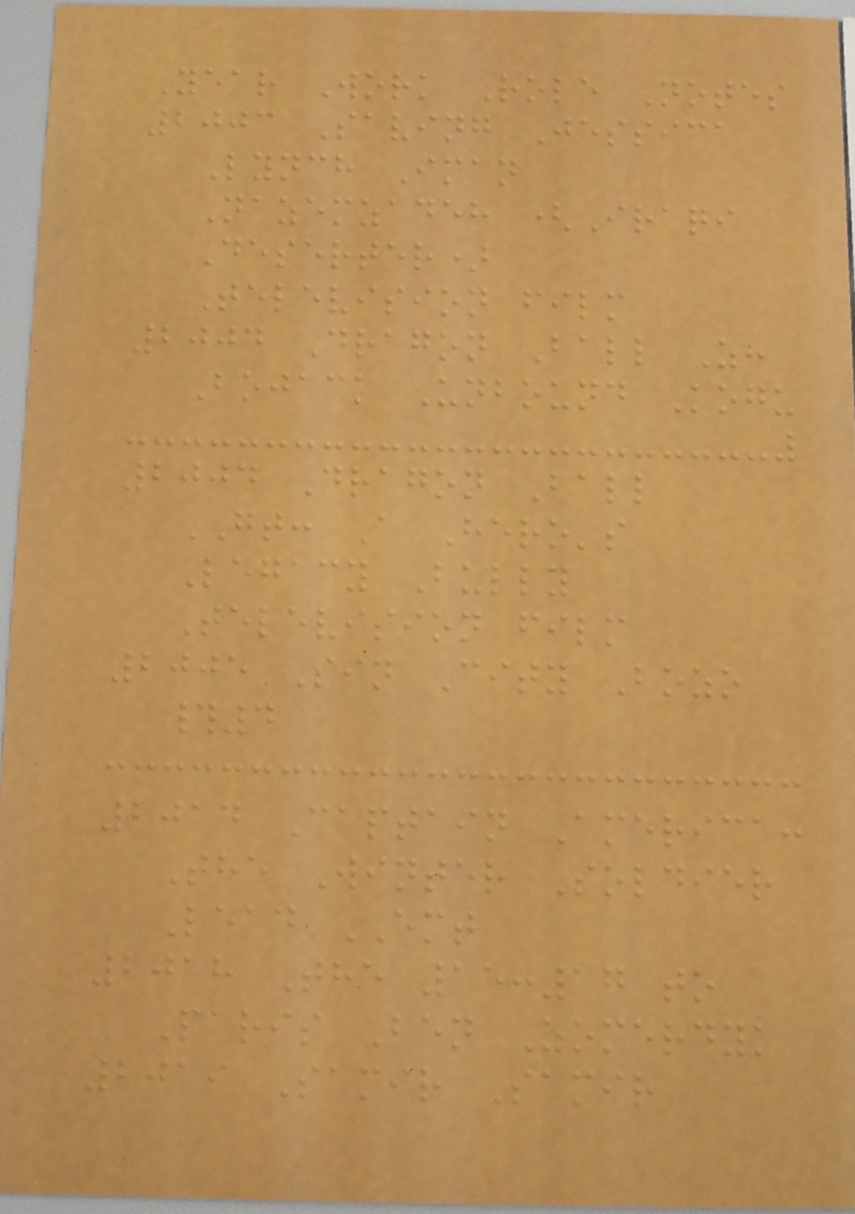Year Work Role Notes
2003 Saving Jessica
Lynch Iman
Nazemzadeh (Iraqi
Deserter)
Television film
2004 Dragon Ball Z:
Bojack Unbound Kogu
2004 Dragon Ball
GT: A Hero's
Legacy Bully
Television film
2005 Sin City Bozo
#4
2014 Captain America:
The Winter Soldier
Lead EMT
2018 The 15:17 to
Paris Ben Zomerdyk
2019 Samir Samir
